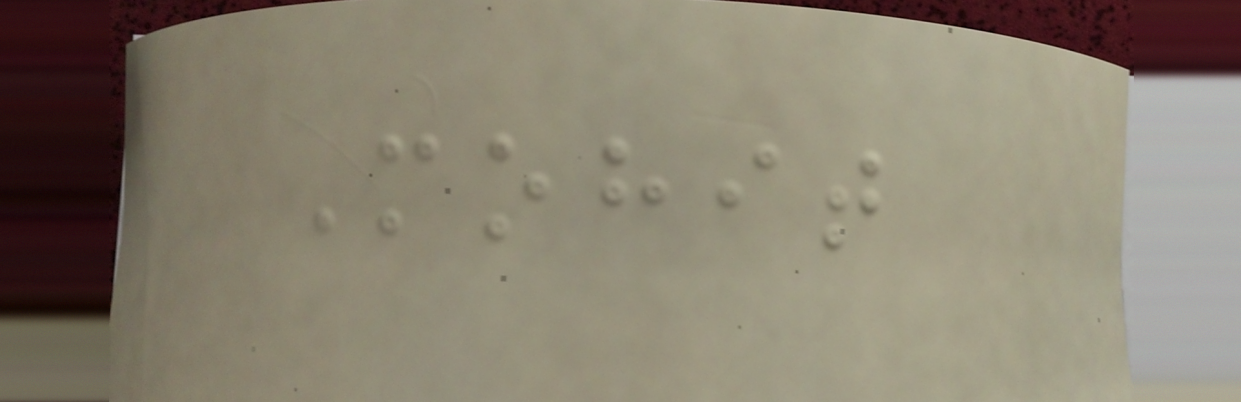Mohit
